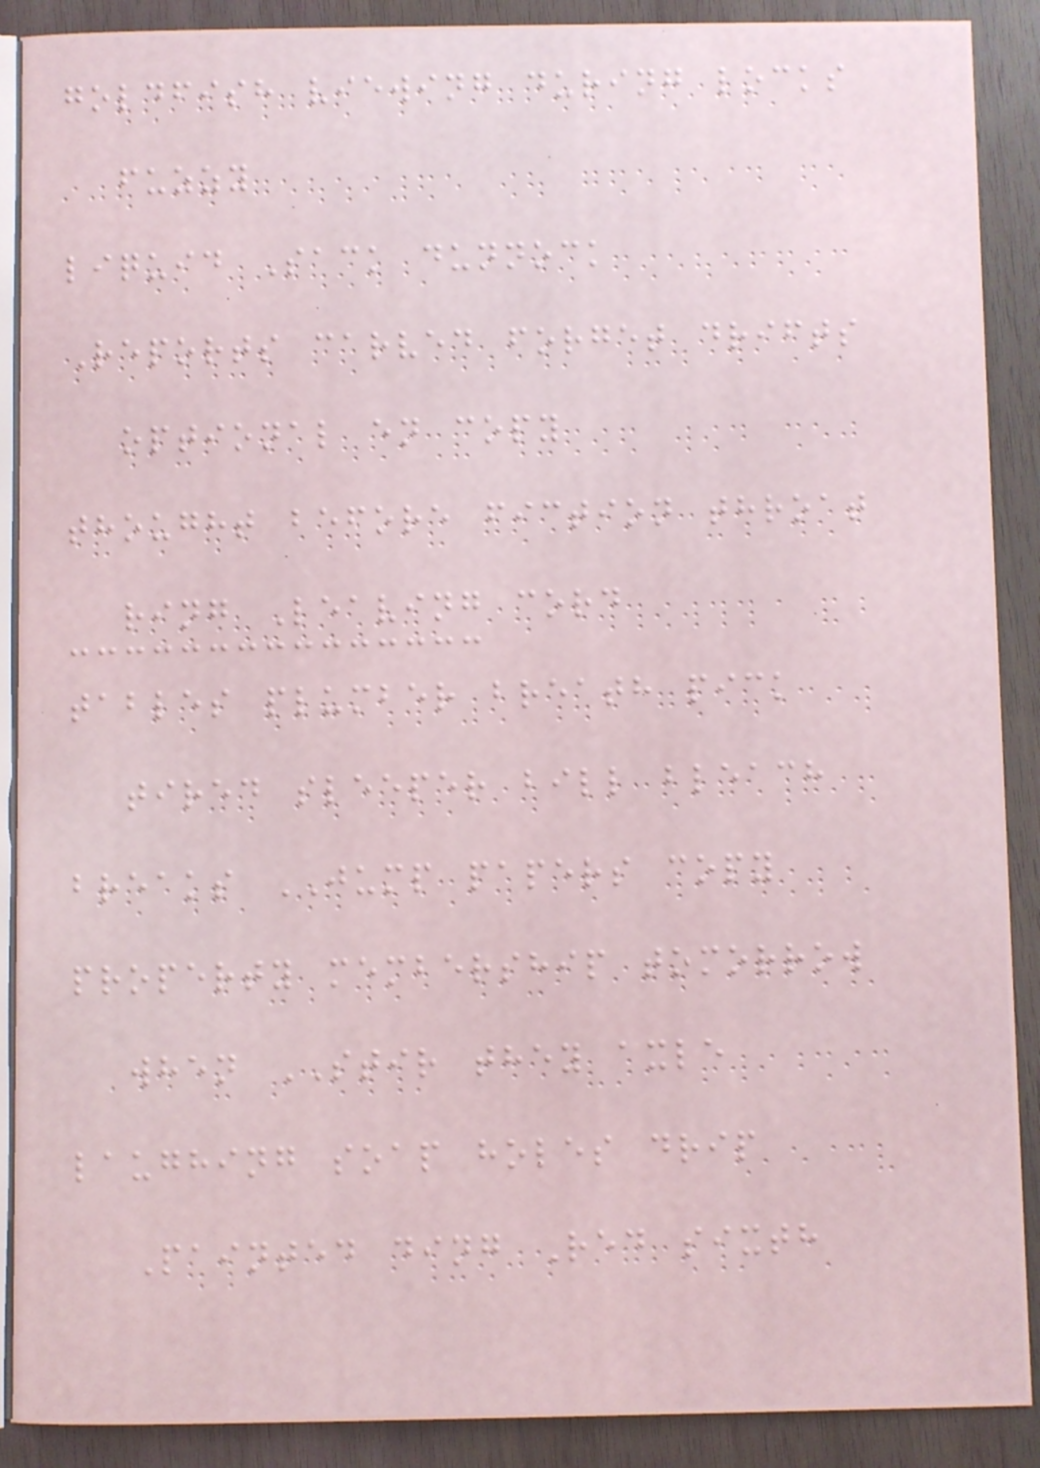goldfish viewing during locks
fuzzy
liquid Sack dunnock
Reports carved forget drifts
optional en copy
thought before fiction throat
ring Leaving cord
tables plumber breath pick
tired sleeper bill bleach
breaks JUMP papers copy
property membership tomorrow
when STIR they axle
laughing soap holes drip
Painted ding Red sixth
